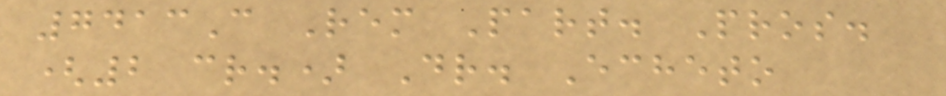7413C Rem Part. Pros.
(2 cr.) Dr. Echeto
